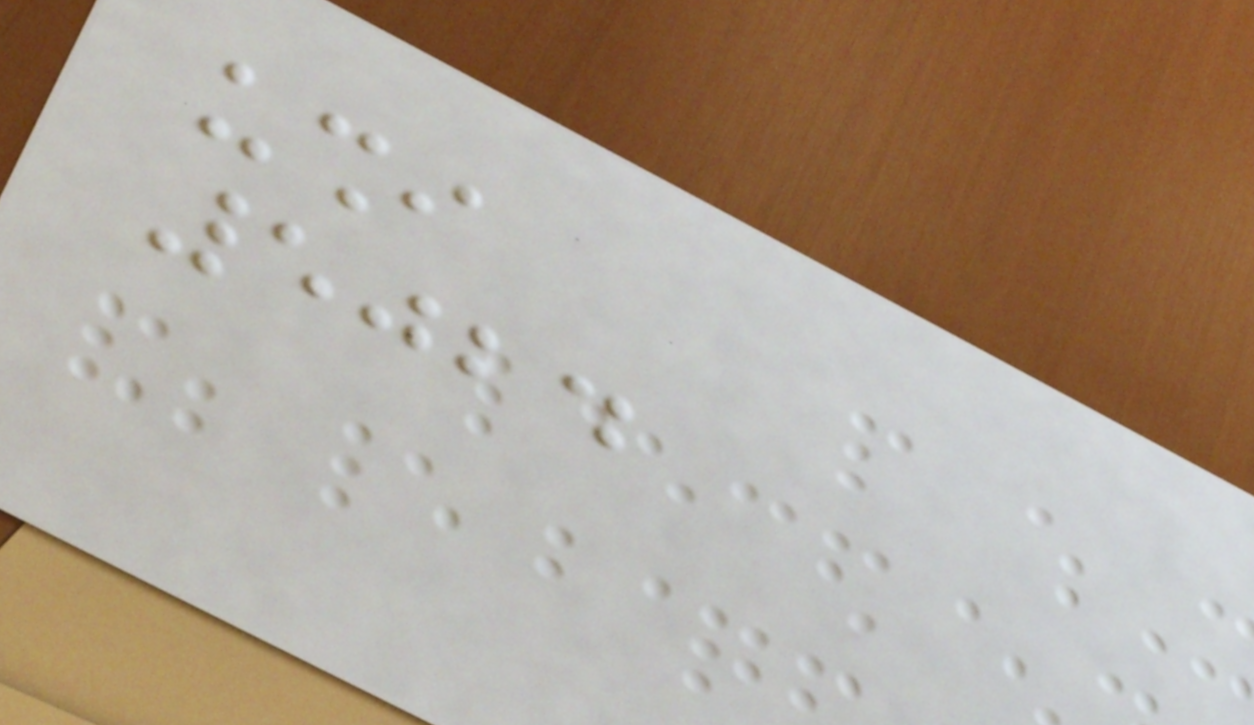ushi
5024
